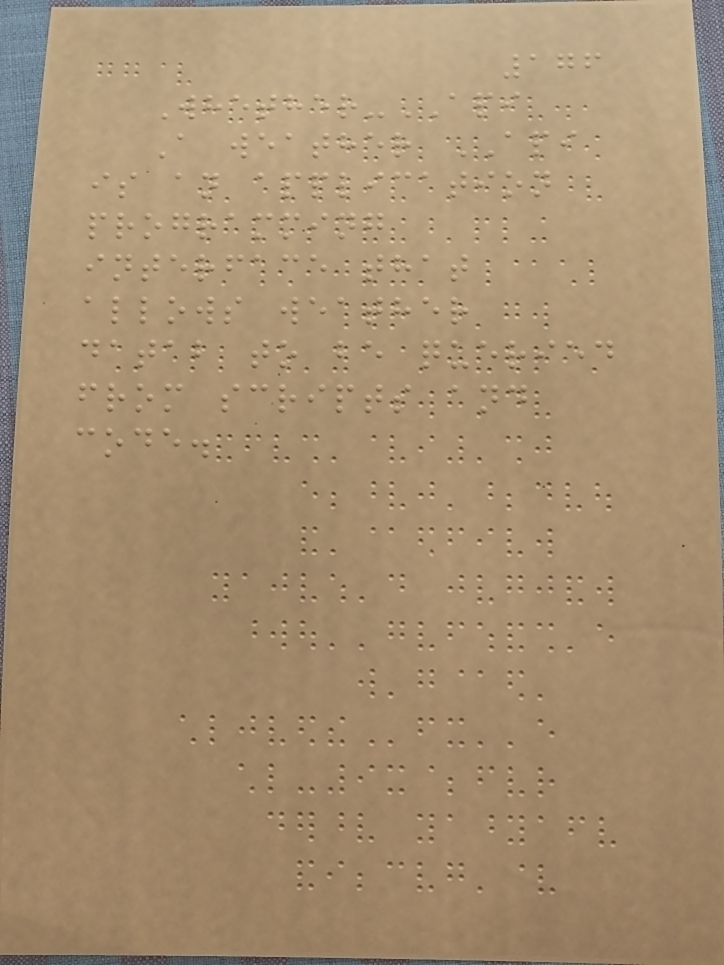176
Whether-API
A weather API
is an application
programming
interface that
allows weather
datab to be queried
from scripts and
code.
